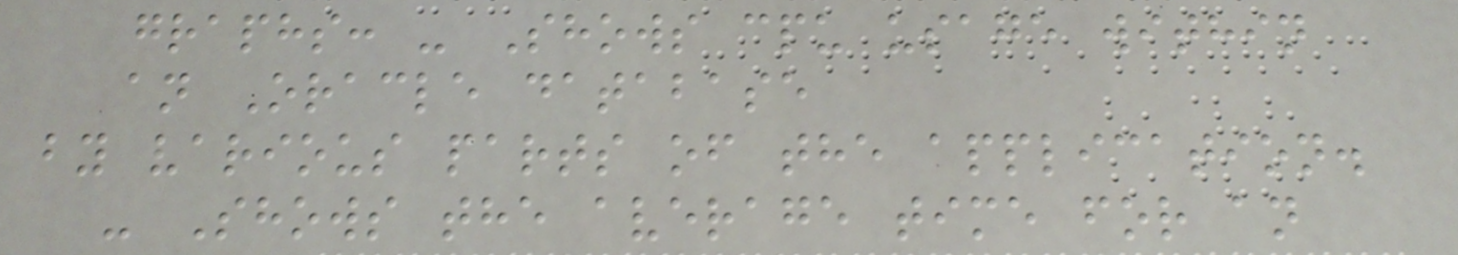graphs: - Shows cpu usage within
an Oracle database
by various parts of the application.
- Shows the average time for an
